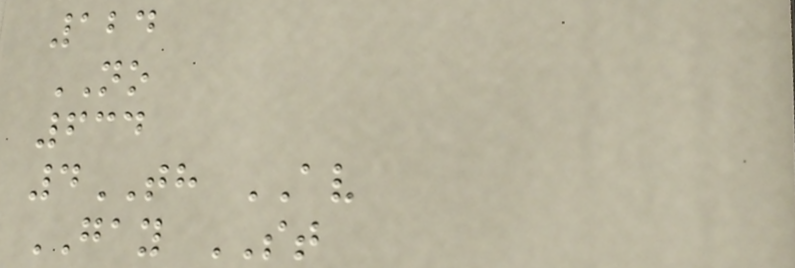124
NO
634
4TH AV
GAY ST
